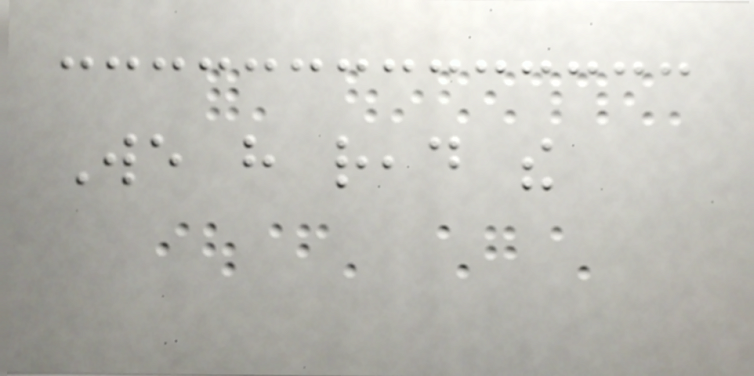We have read the
